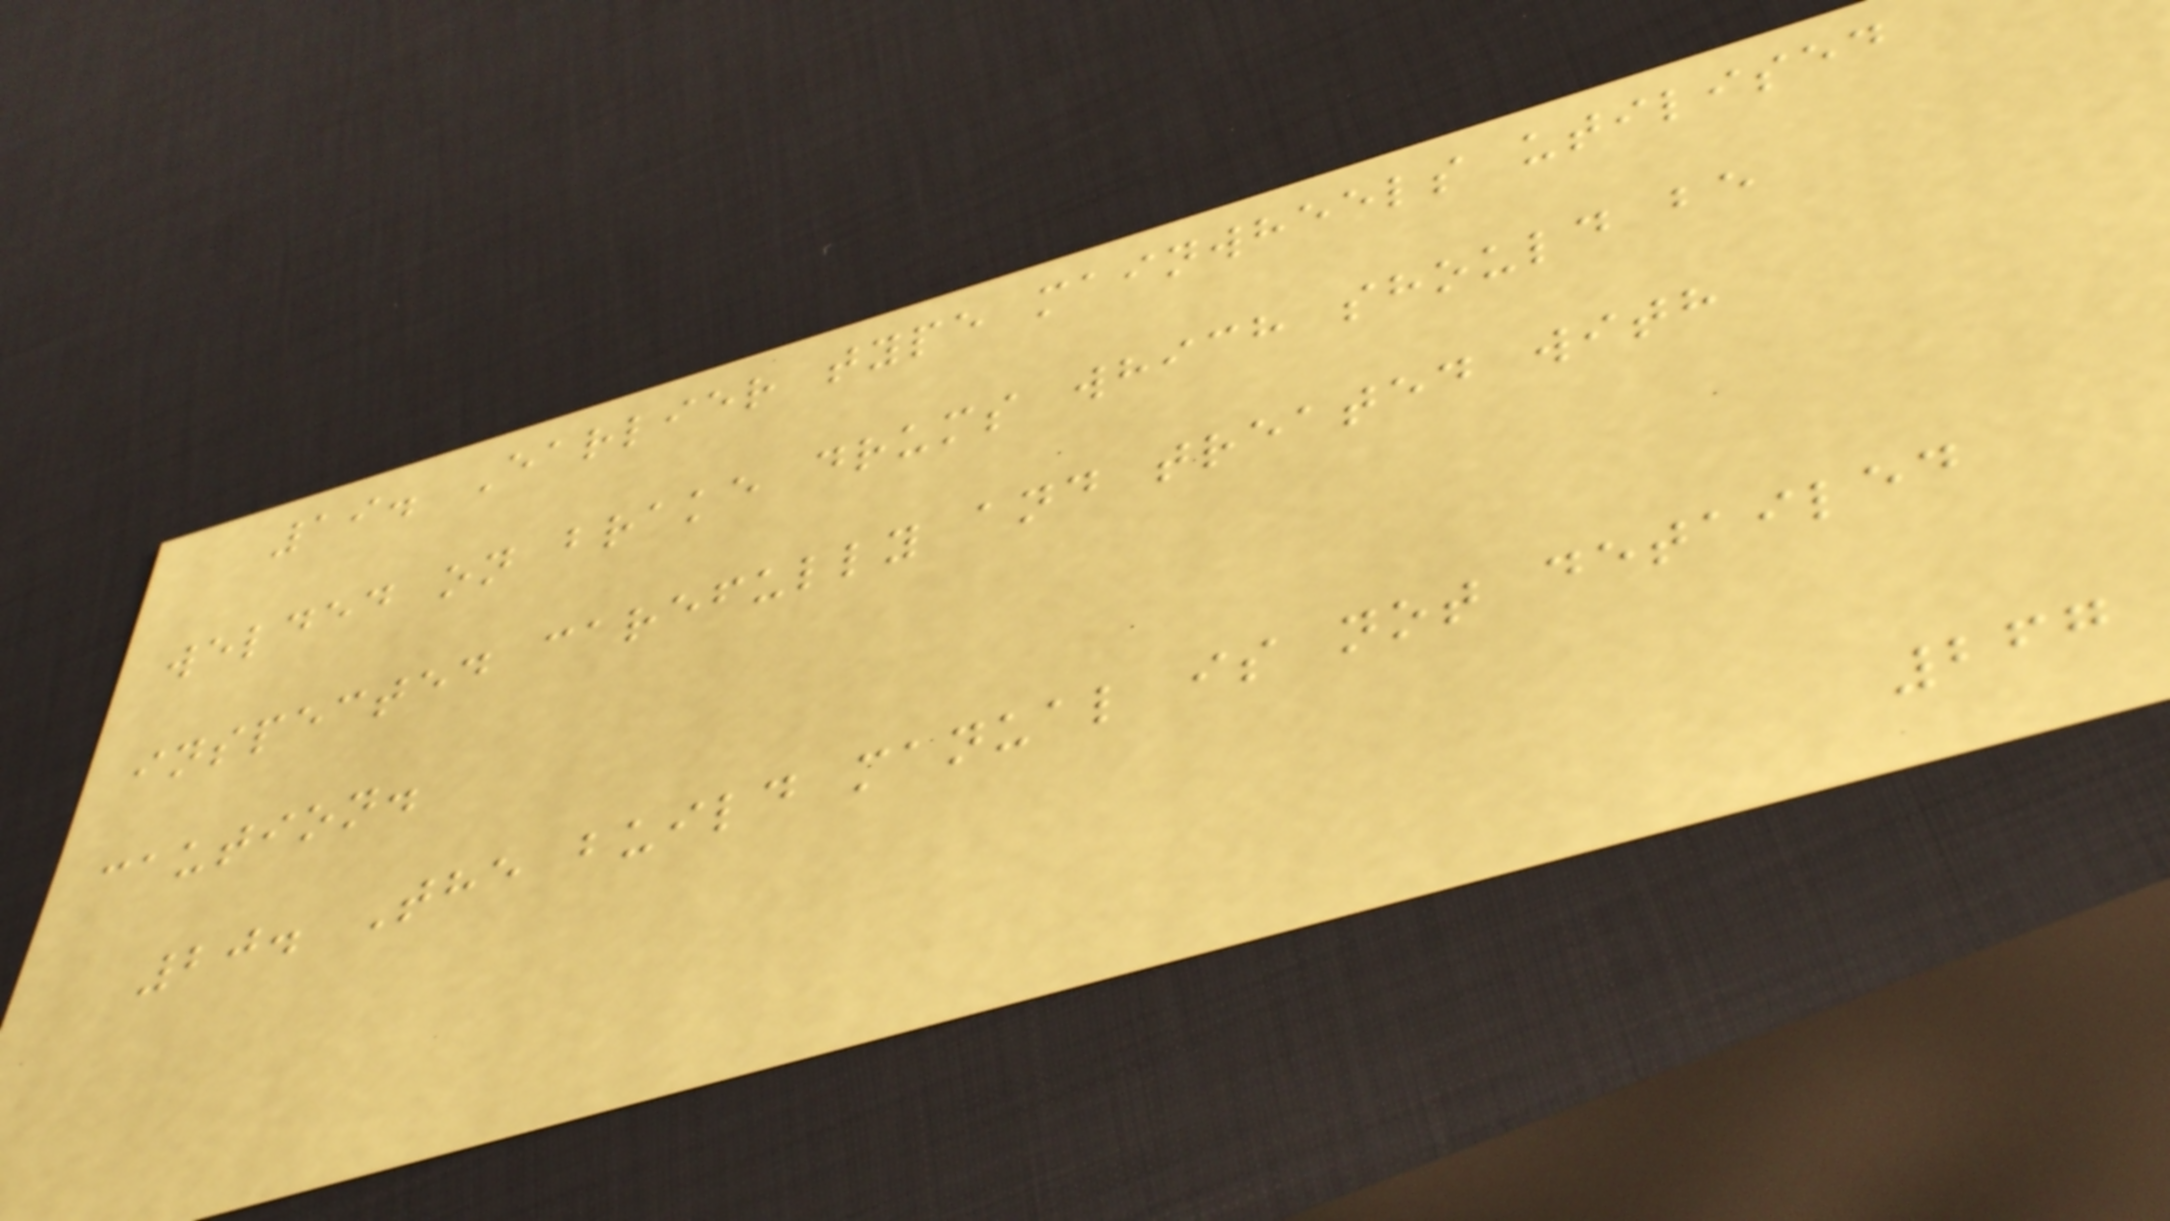19. Earlier type mainwheels utilised
welded on brake drums which should be
inspected carefully and treated with
caution.
20. The build manual is not detailed
267
